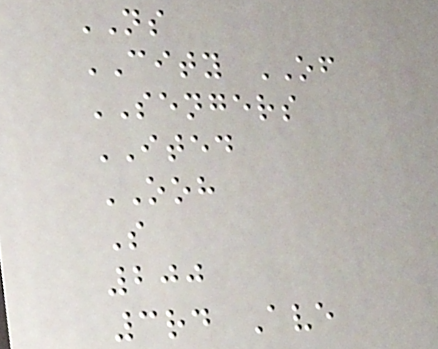NS
CITY OF
SENGERS
ITED
OOH
S
200
3rd Ave
